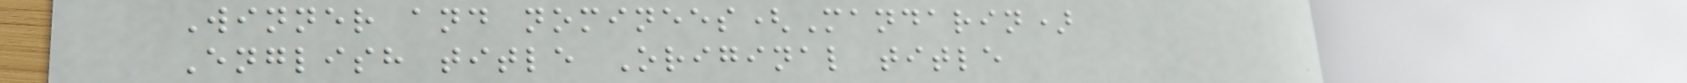Winner and nominees(Mandarin)
English title Original title
